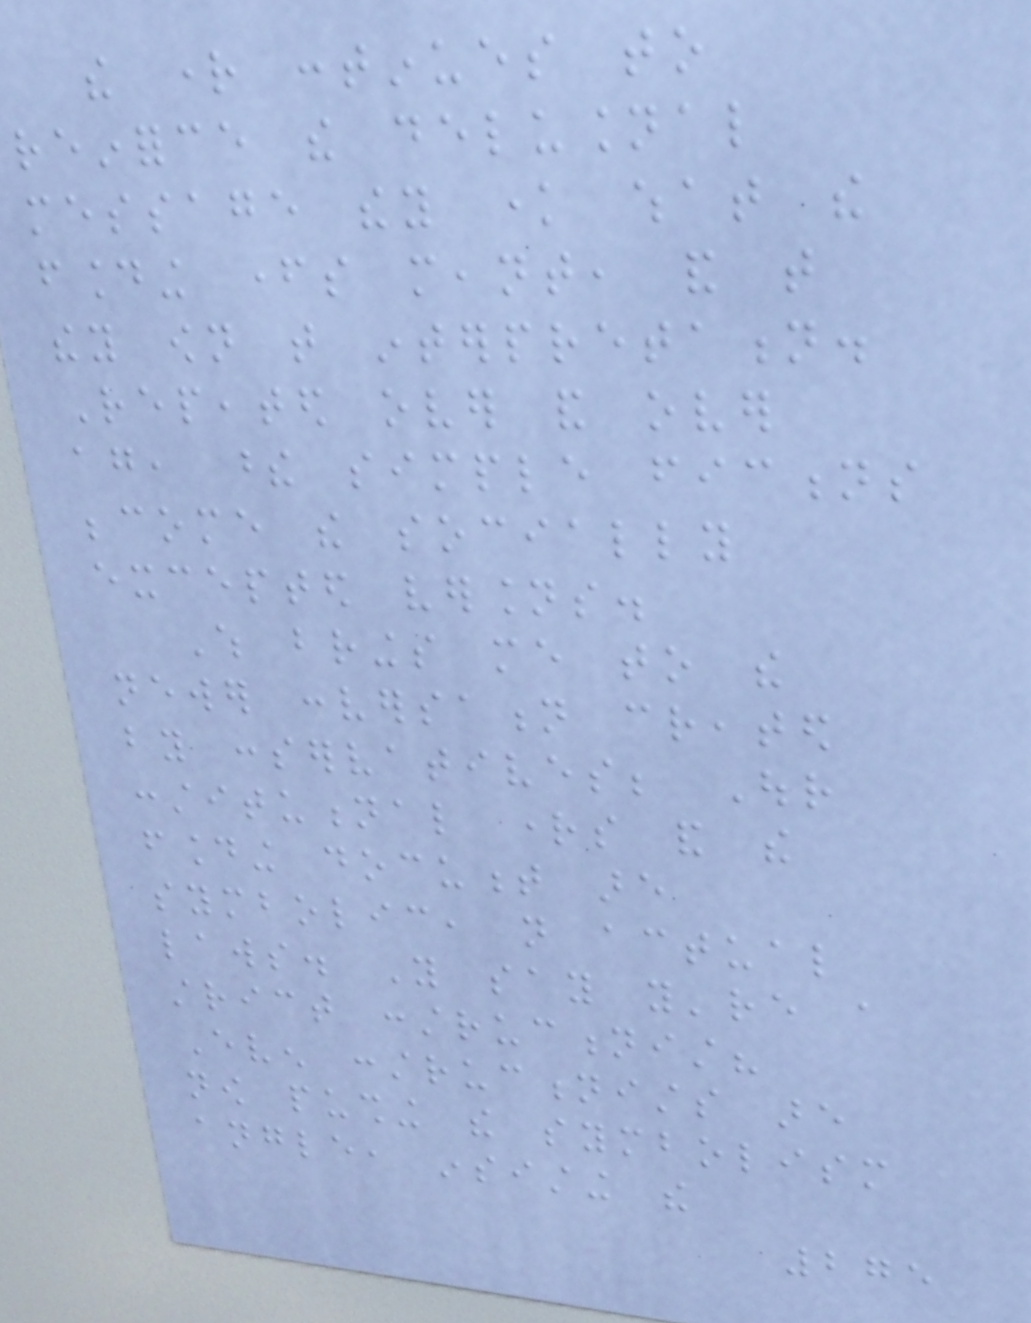the right continues to
reinforce the delusional
message they know what the
founding fathers meant, and that
they own that interpretation.
Repeated over and over
again, these simple fictions
become the socially
excepted versions.
Which brings me to the
newer conversation created
by conservatives; Our
constitutional rights and the
founding document are
symbolic, not actual
laws. You say you're a
strict constructionist?
Even constructionists are
now pushing the symbolism
angle, insisting the
275
